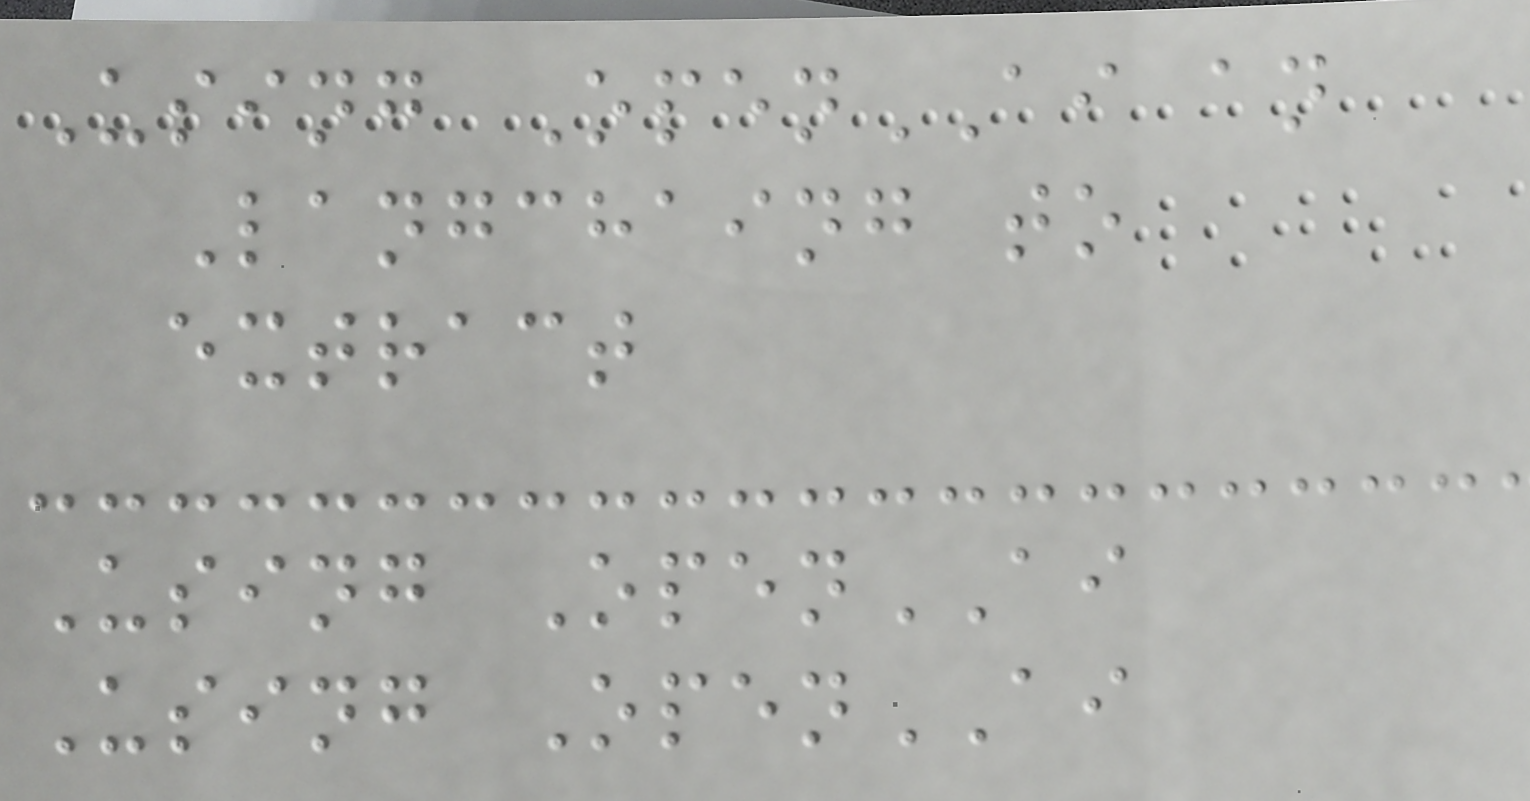Using OpenAI an
Langchaing to
extract
Using OpenAI
Using OpenAI
